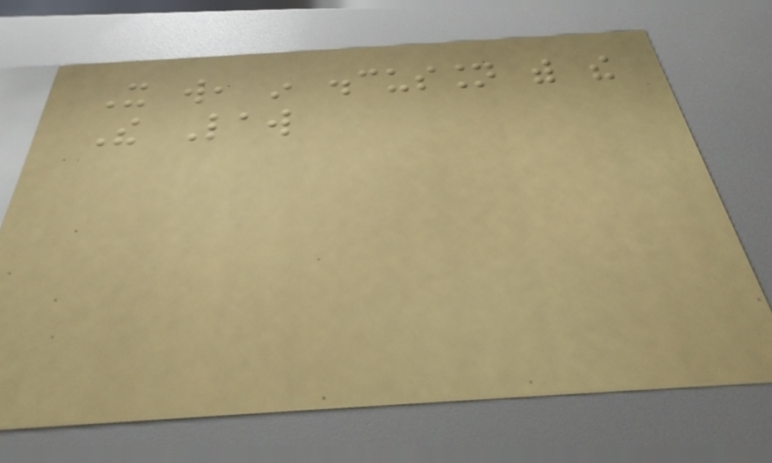It will, in discussion with the
The Law
